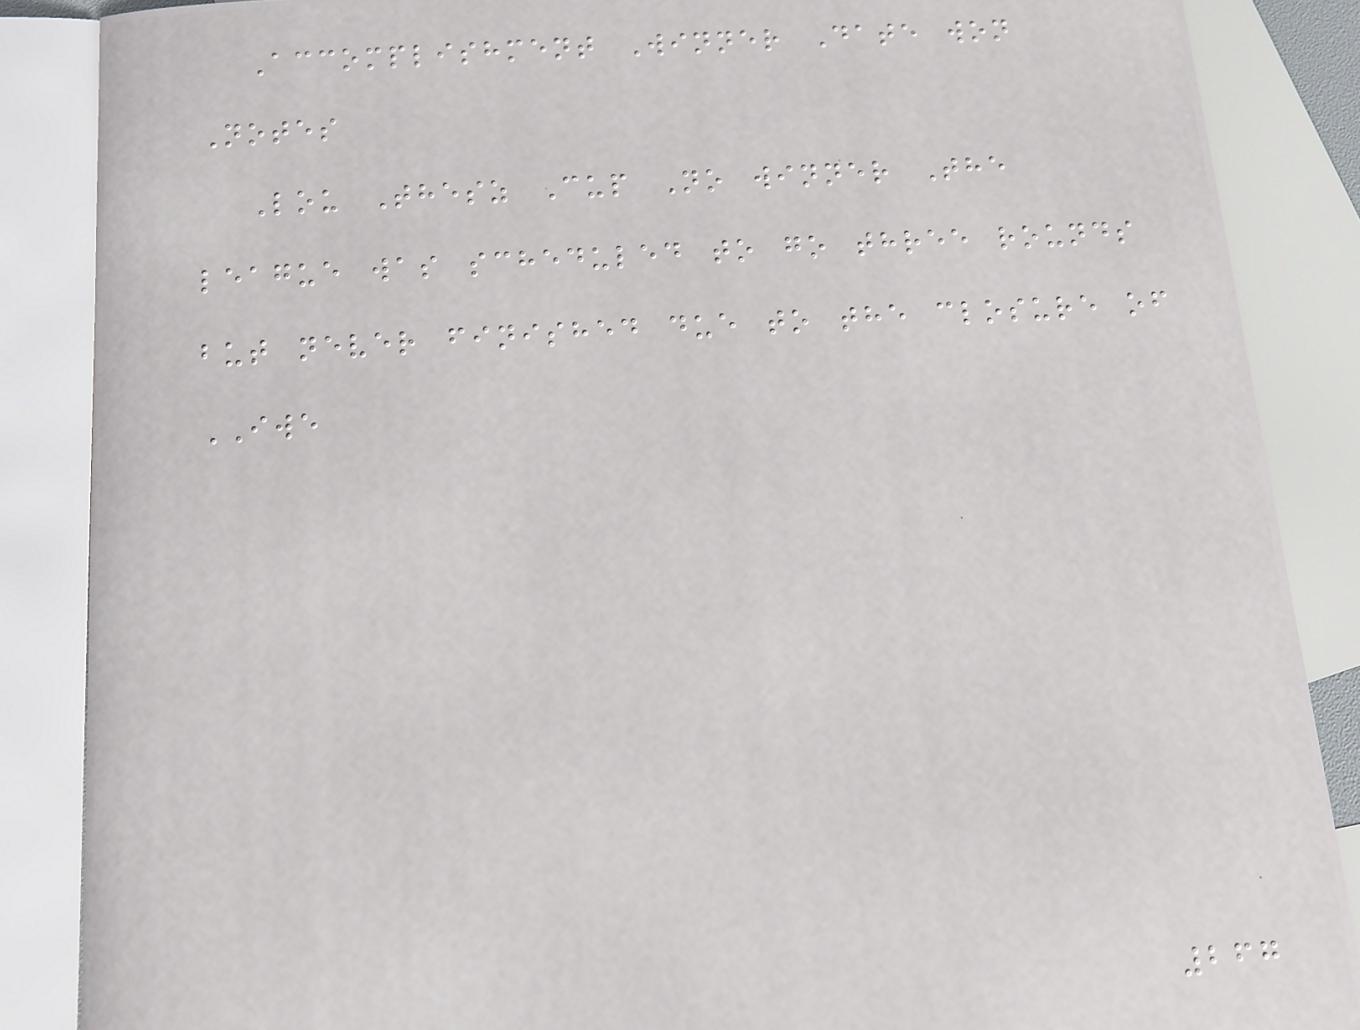Accomplishment Winner Date won
Notes
Lou Thesz Cup No winner The
league was scheduled to go three rounds
but never finished due to the closure of
IWE
267
